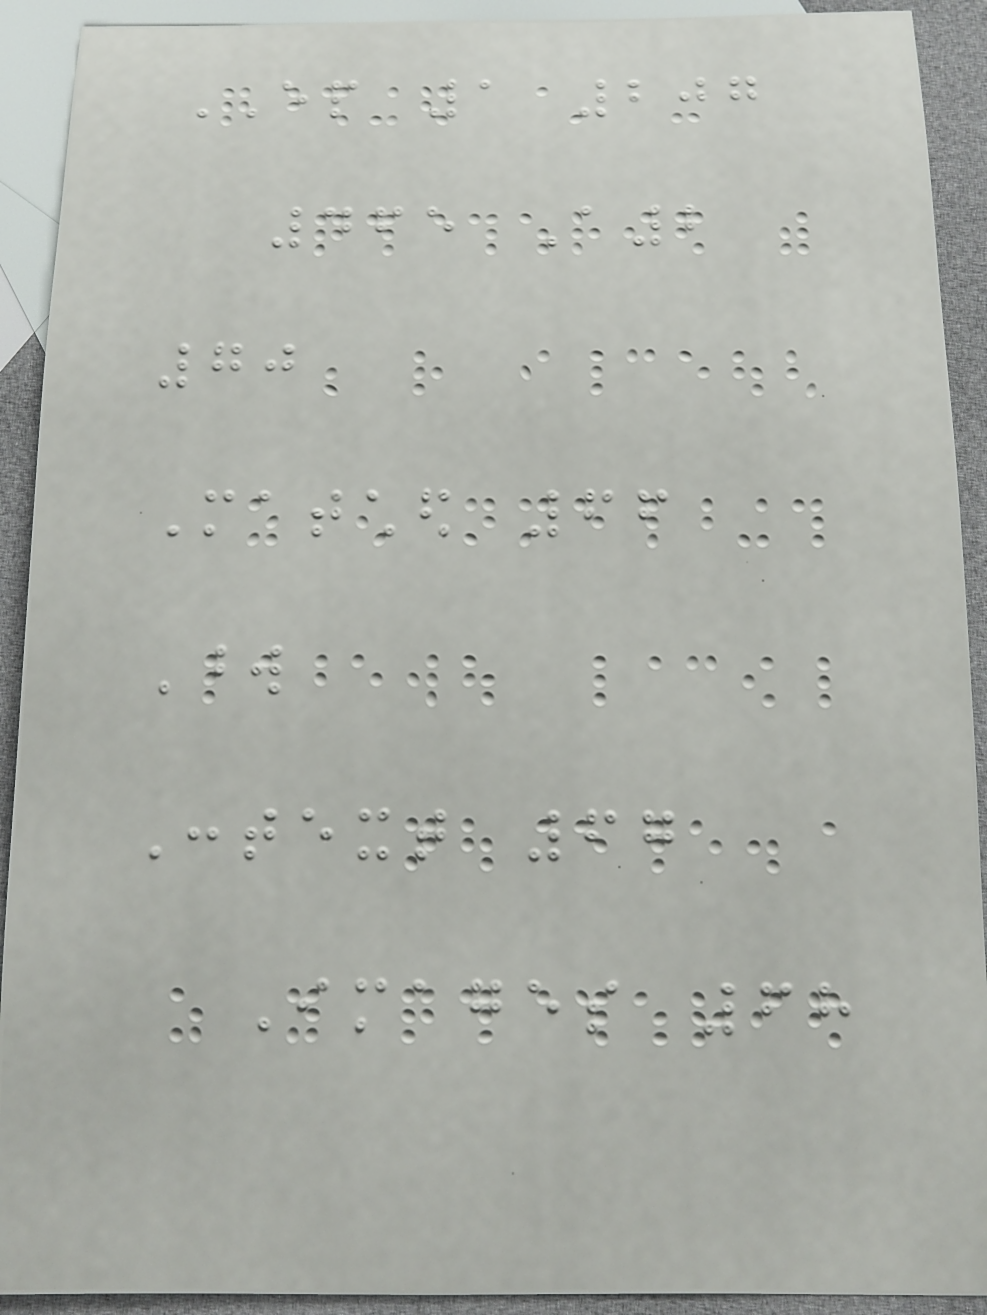EP 1 207
465 A2
70
Matched 66
Word
Context 67
Images 68
